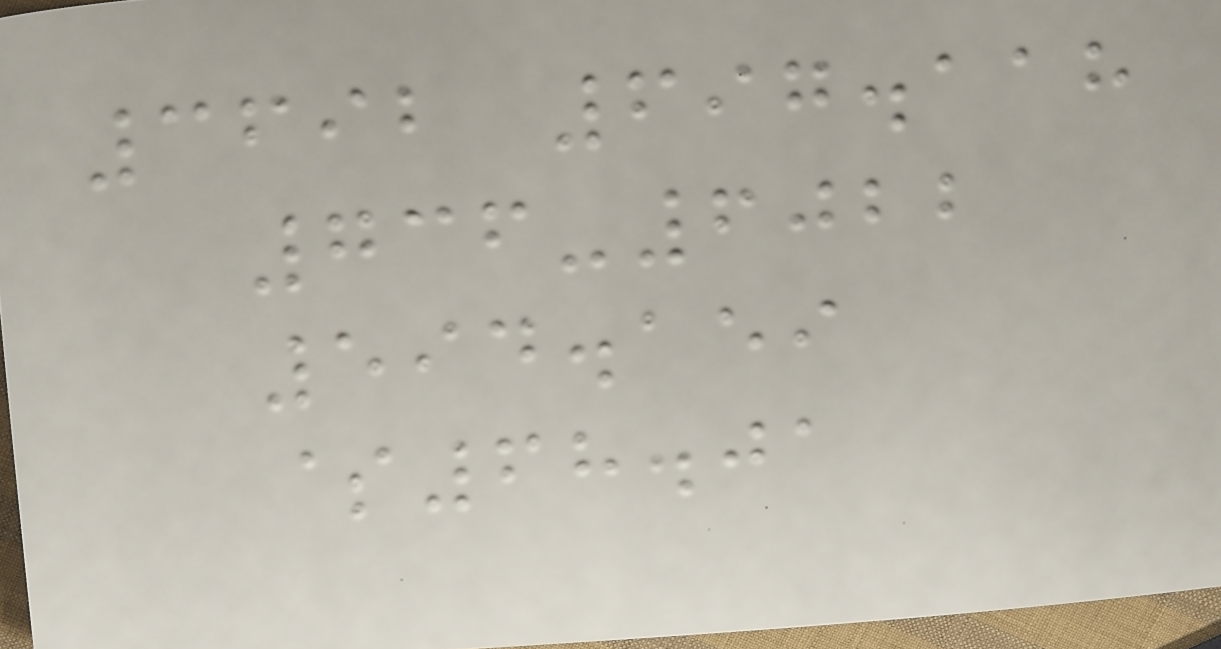3692 697.118
736-6022
594.159
$68.01
